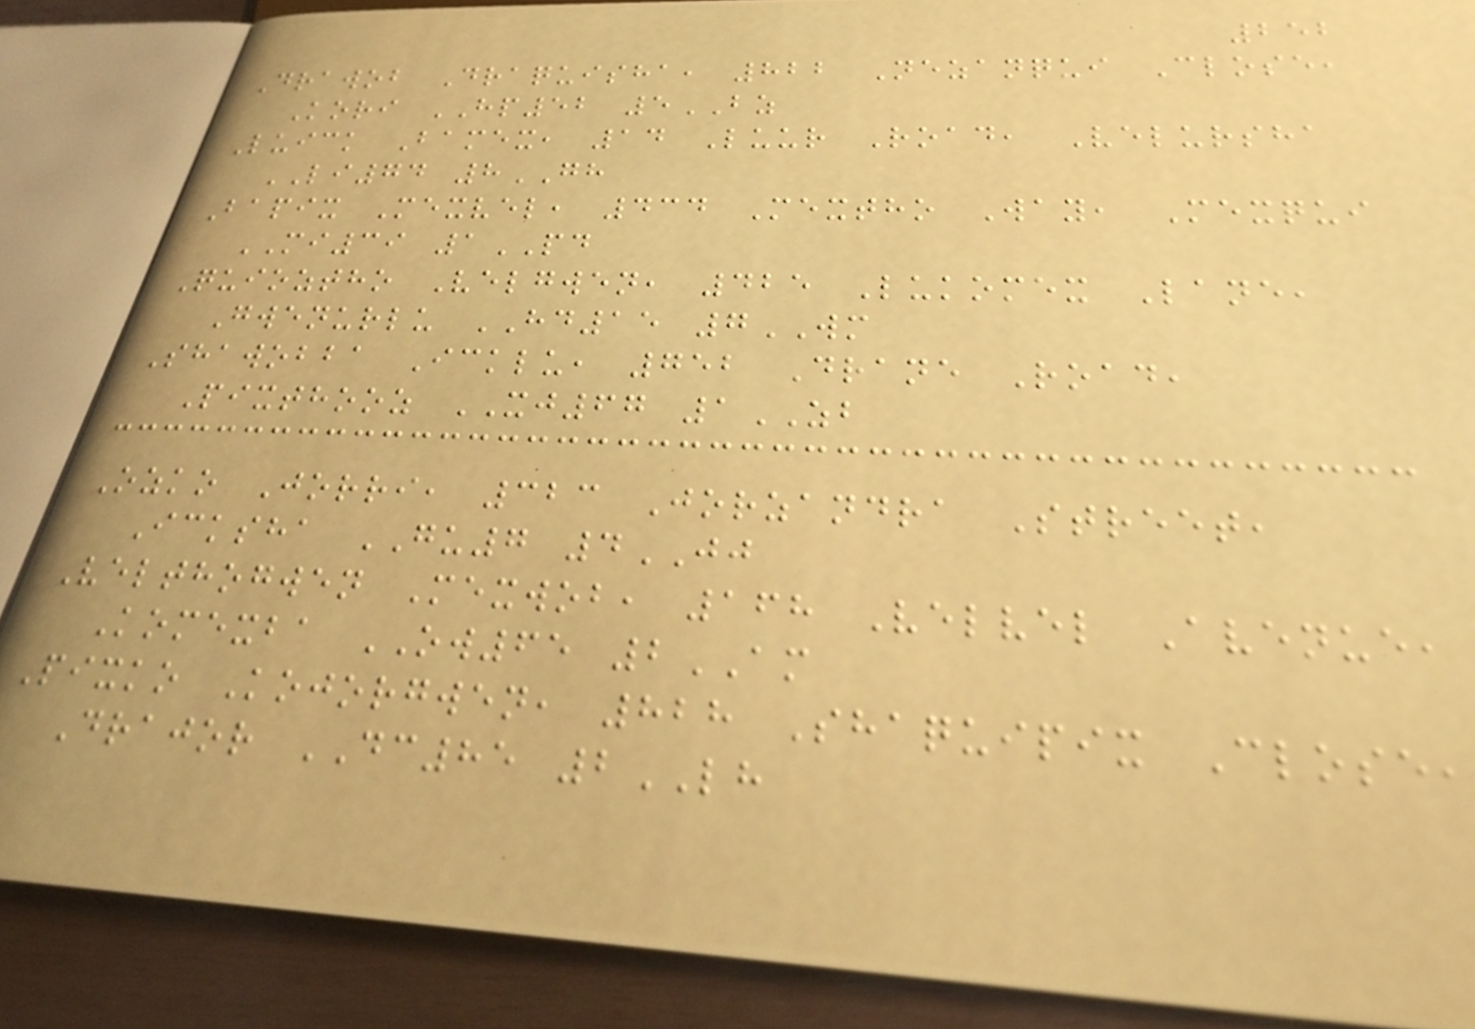252
Drawob Draquisha, 822 Nezanqui Close,
Kori HP52 5BZ
Luick Bamex, 14 Luur Road, Velursha
LI74 8GH
Bapix Mexvel, 434 Mextho Way, Mexqui
MI39 1PD
Quioztho Velgwen, 425 Lukomex Lane,
Gwenurlu HD15 7WM
Shawobba Icklu, 752 Drane Road,
Pixthooz XJ67 1ZB
Ozko Jorri, 323 Jorzandra Street,
Icksha GU7 4JJ
Velthogwen Mexwob, 168 Velvel Avenue,
Komexba OW65 2AM
Pixko Kojorgwen, 828 Shaquipix Close,
Drajor DC85 2LH
